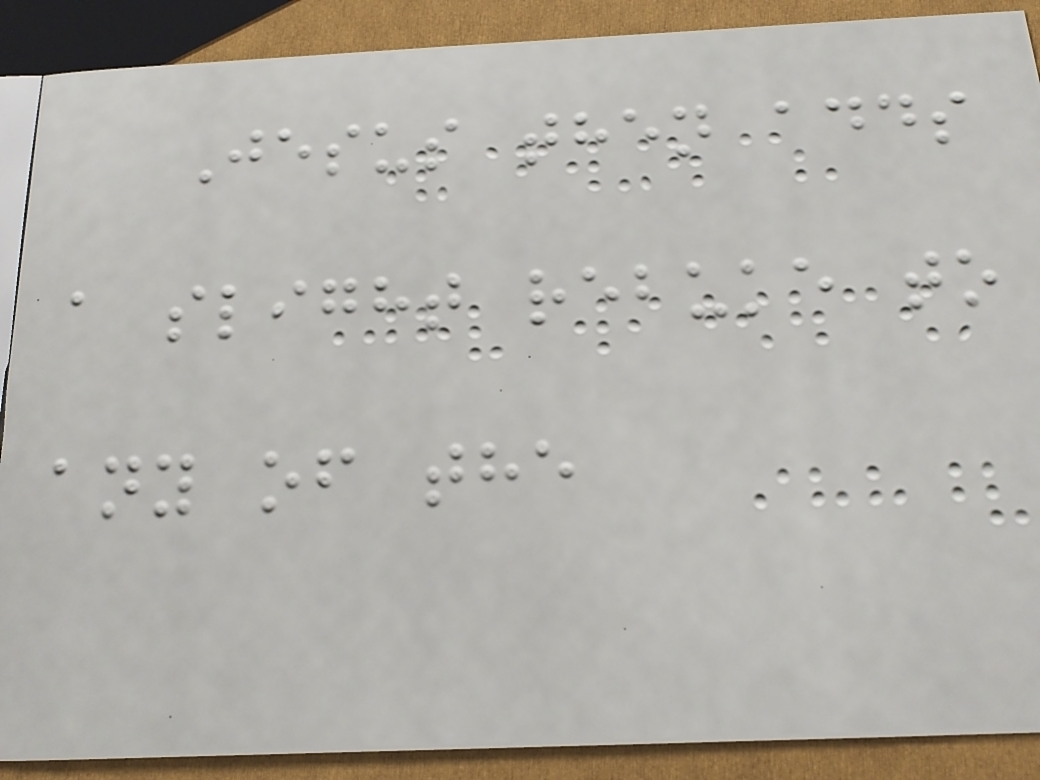Jesus then adds
a slight rebuke to
any of the
